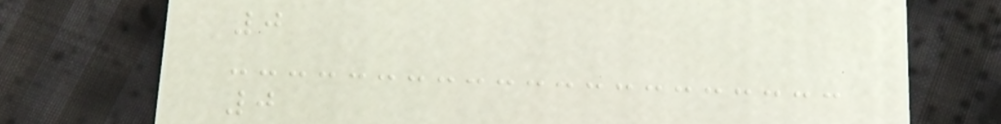0
0
